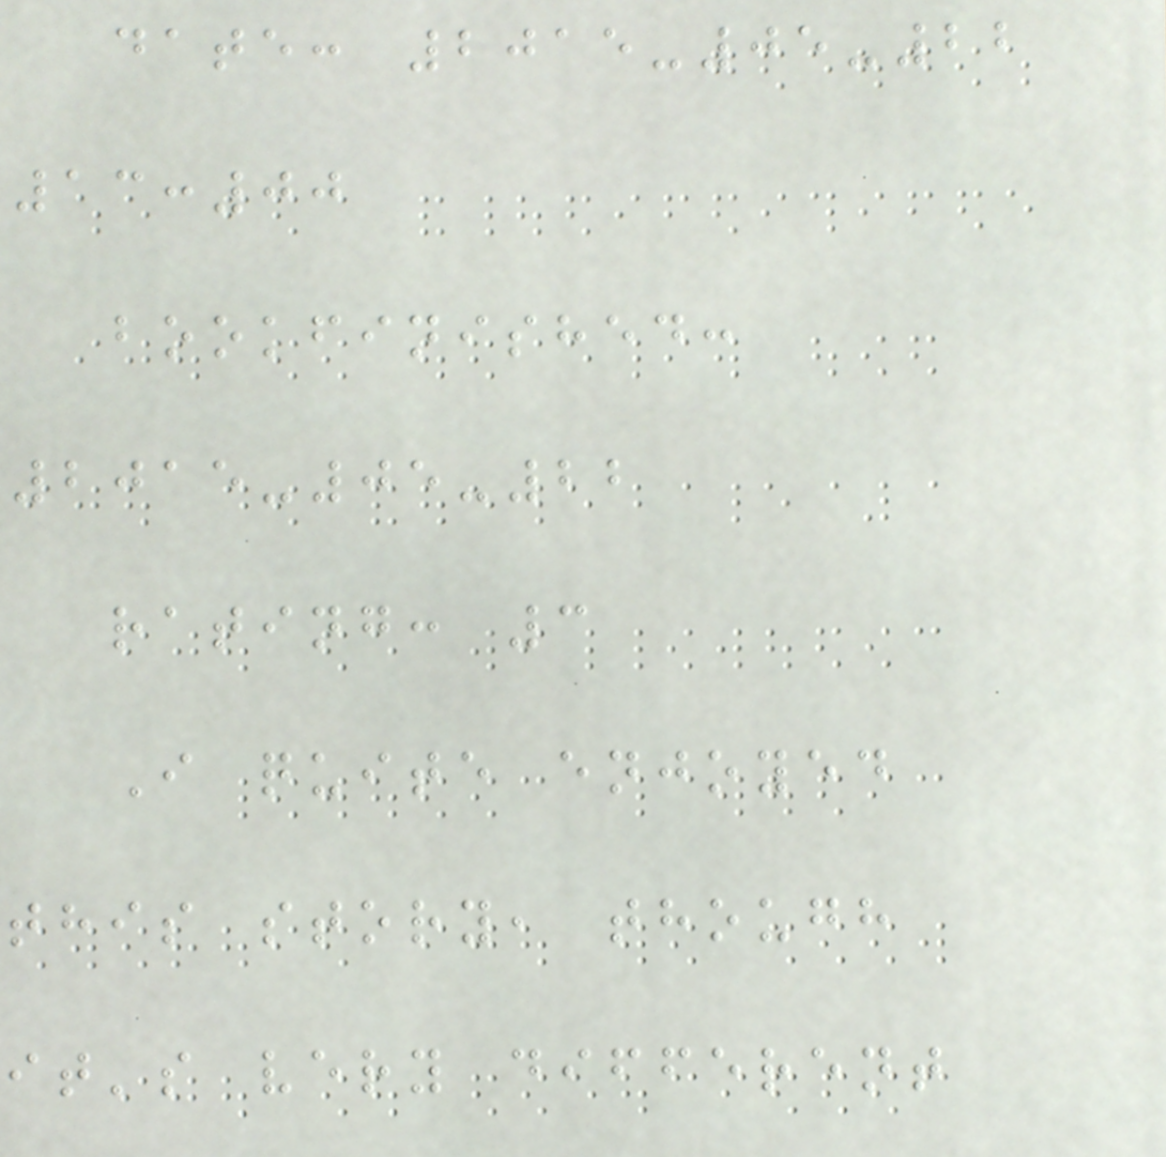date: 2015-05-22
13:00
bookfinished:
2015-05-22
rating: 3
I quite enjoyed
this story, though
it's very different
